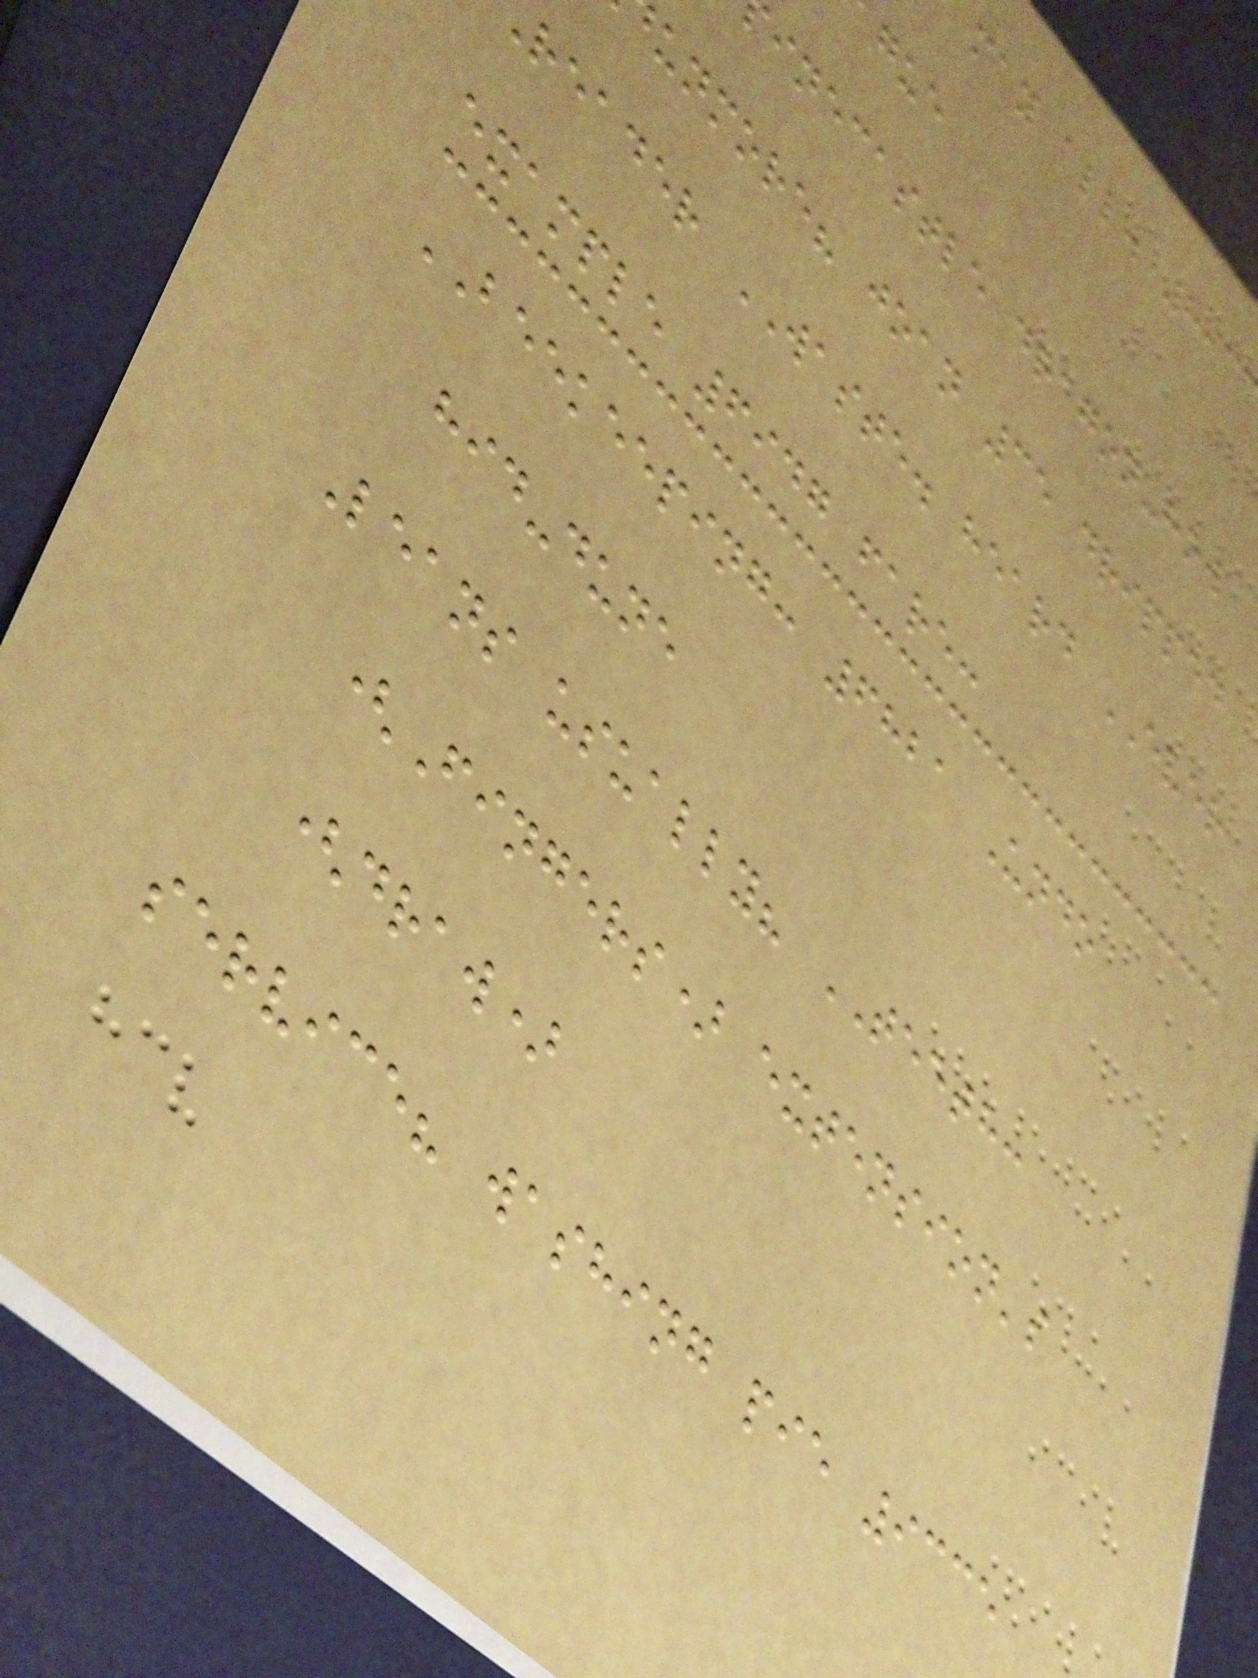may all. 893
inecastle dragon-how
unmore? joan 35 dripped
reader WASTE. heard EVER
example 6947 fare:
BEEKEEPING: 6821 Undo
hid-dune
Leans usually? TEETH:
(Fingers) extension's
(draw)
service? washing pie 9335
